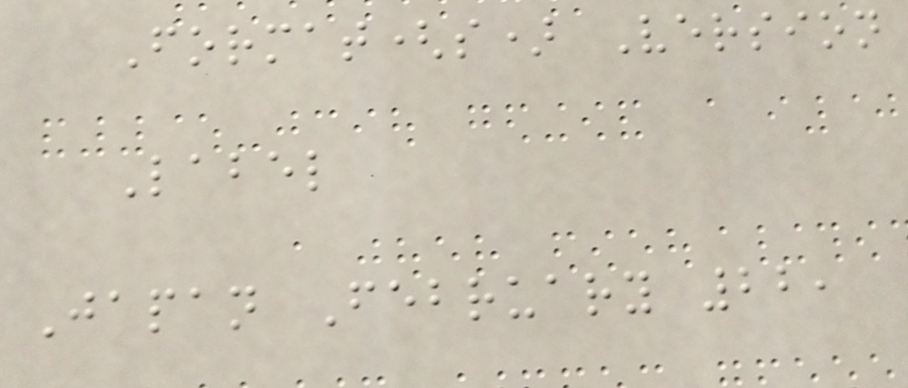Format(s) Version
Label
Japan February 22,
